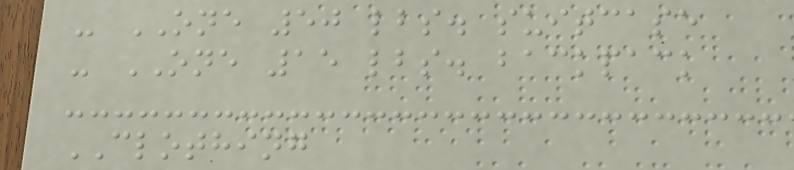- ONE 50 lbs. suitcase
- ONE 15 lbs. backpack
CLOTHING
